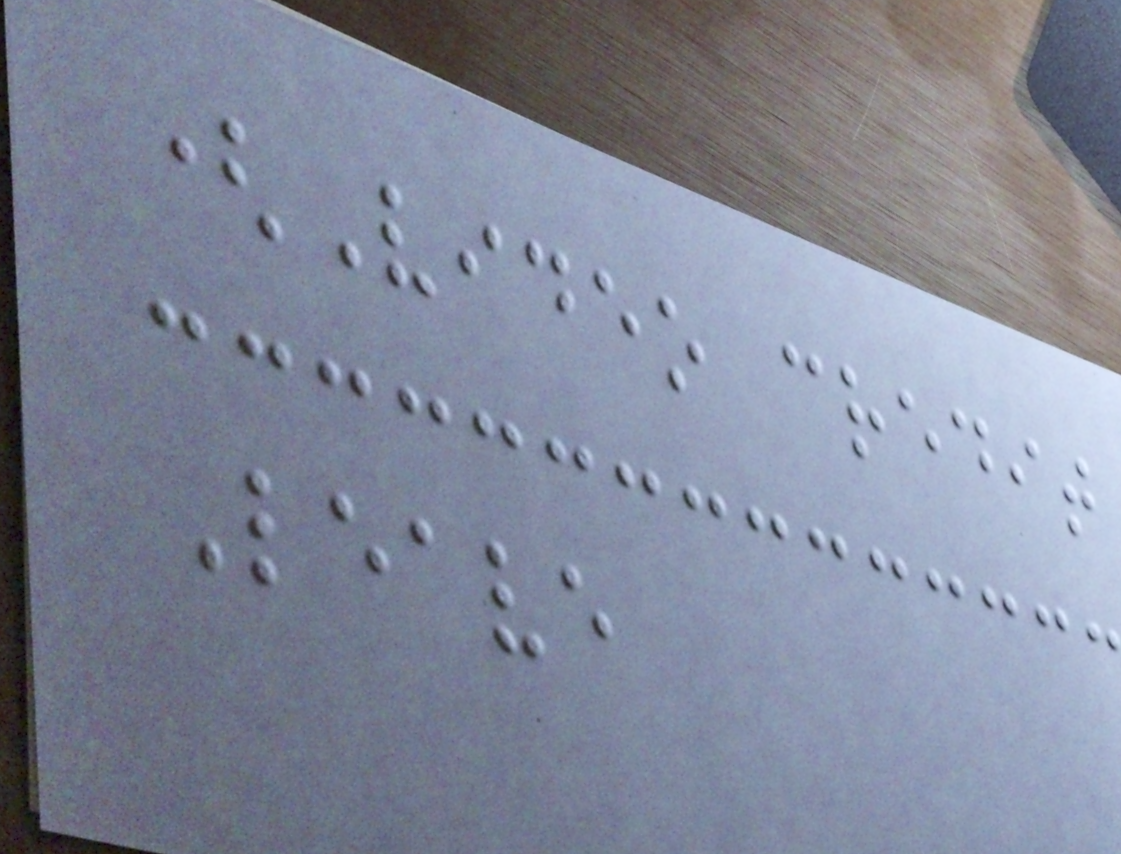(Video credit
Leave
